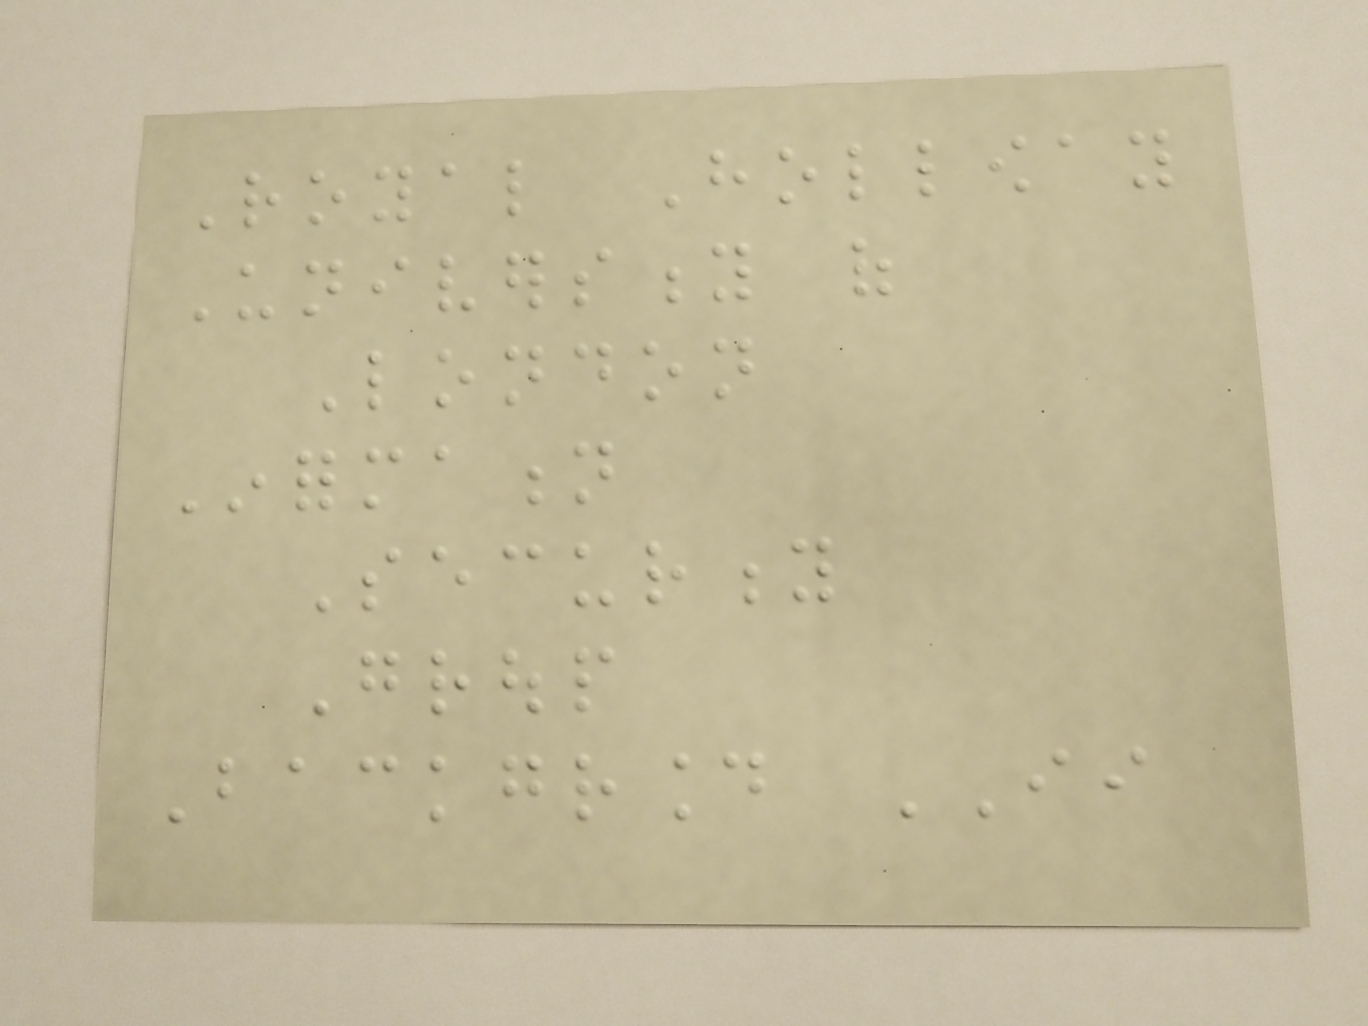Royal Holloway
University of
London
Information
Security
Group
Background II
